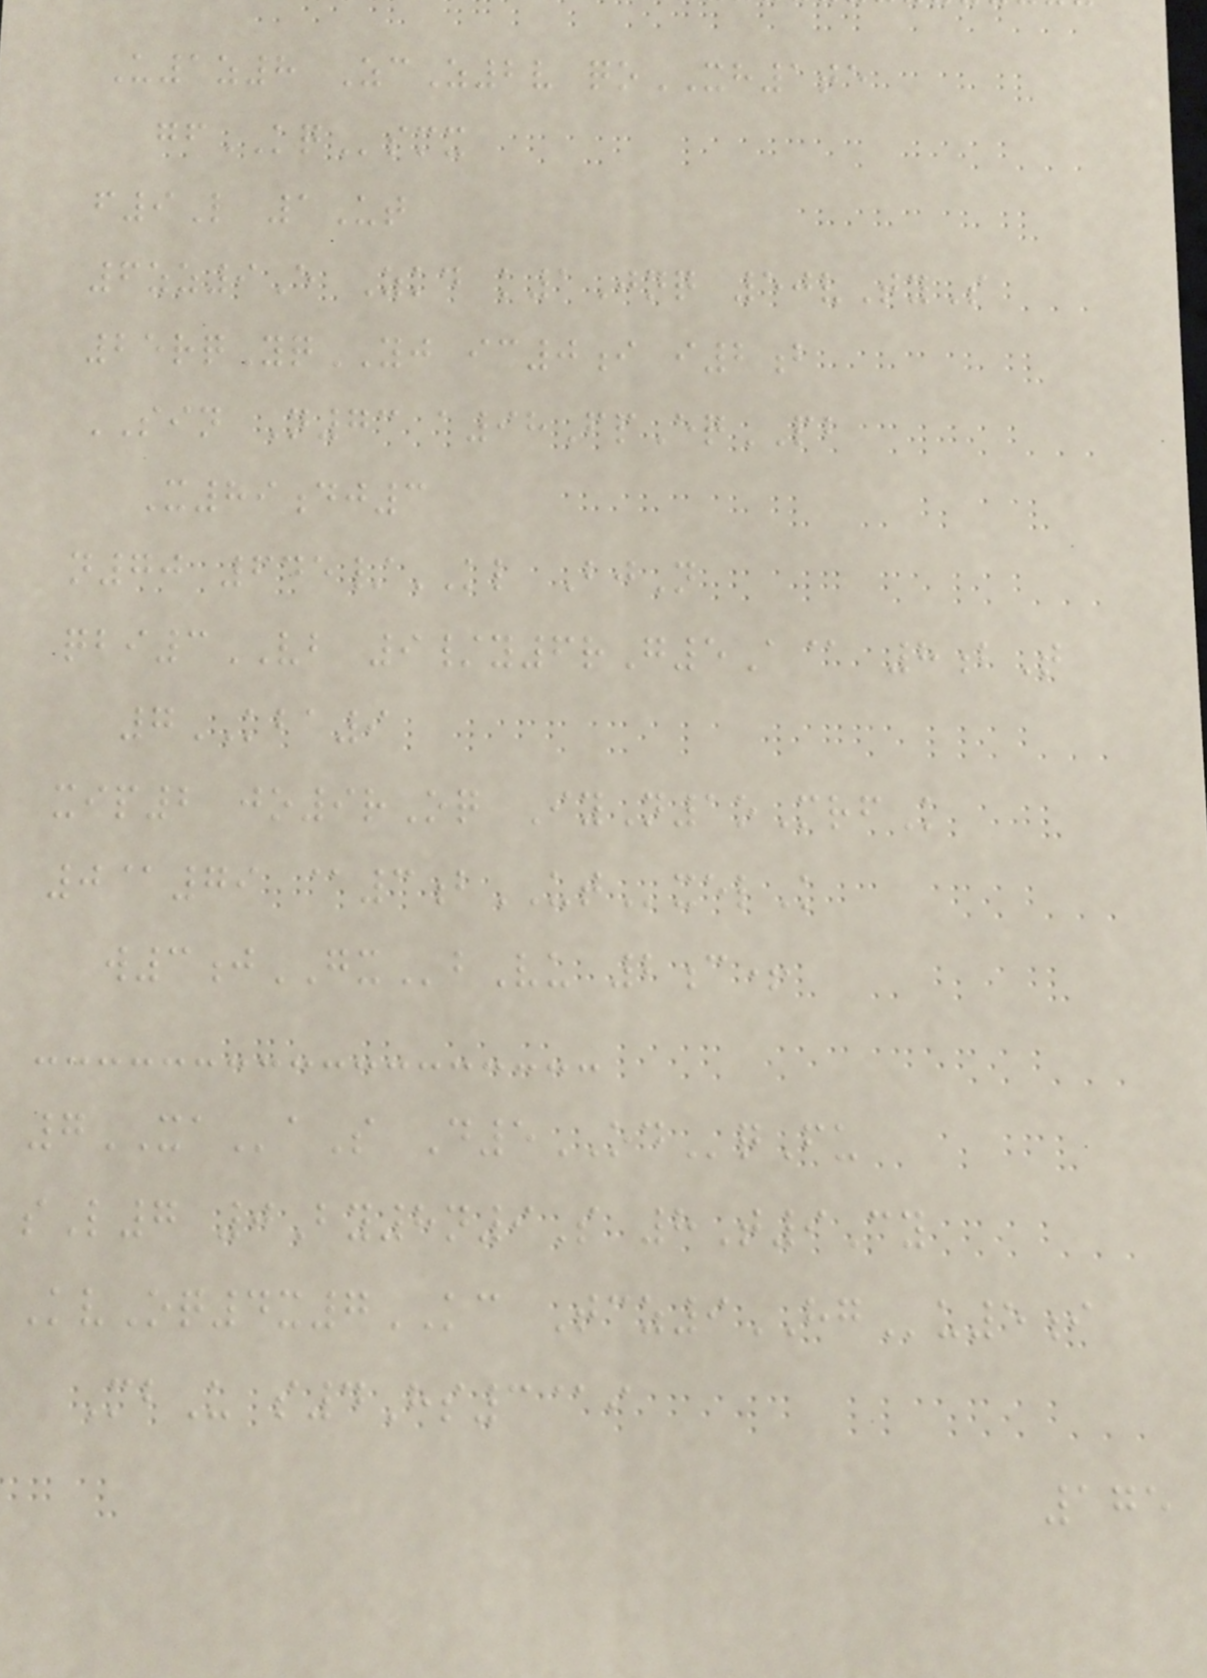U1z8 ZcZ2v qoXH1te
gfKQsmx
f9L 1Ut
6zz9E Zkd k1Jnq 50vTyS
25rqYqYJ ic0i i2b
SIN N73 a98FpEqPB
X89dj3
n70 645/KL BjN
qbi3VB 9/y6rG5A@ 8bT
7KBA9
xip2 jo9rOq IyN1oMrfK
0@79 @3bUTxelK
w3jGXbVu 2c+
7XAaS D5ODqFu
sL7 0By8n9S 8T9Cy
KvOq4x7KC Tcz9HGu5i
MbU s4Hs3@i
175
